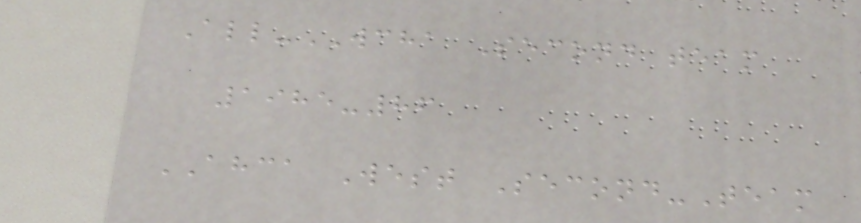All-WCHA Second team
1985-86
AHCA West Second-Team
